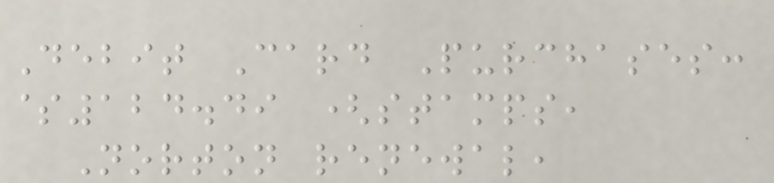Debit Card Purchases:
$124.49 (stamps,
Norton renewal,
